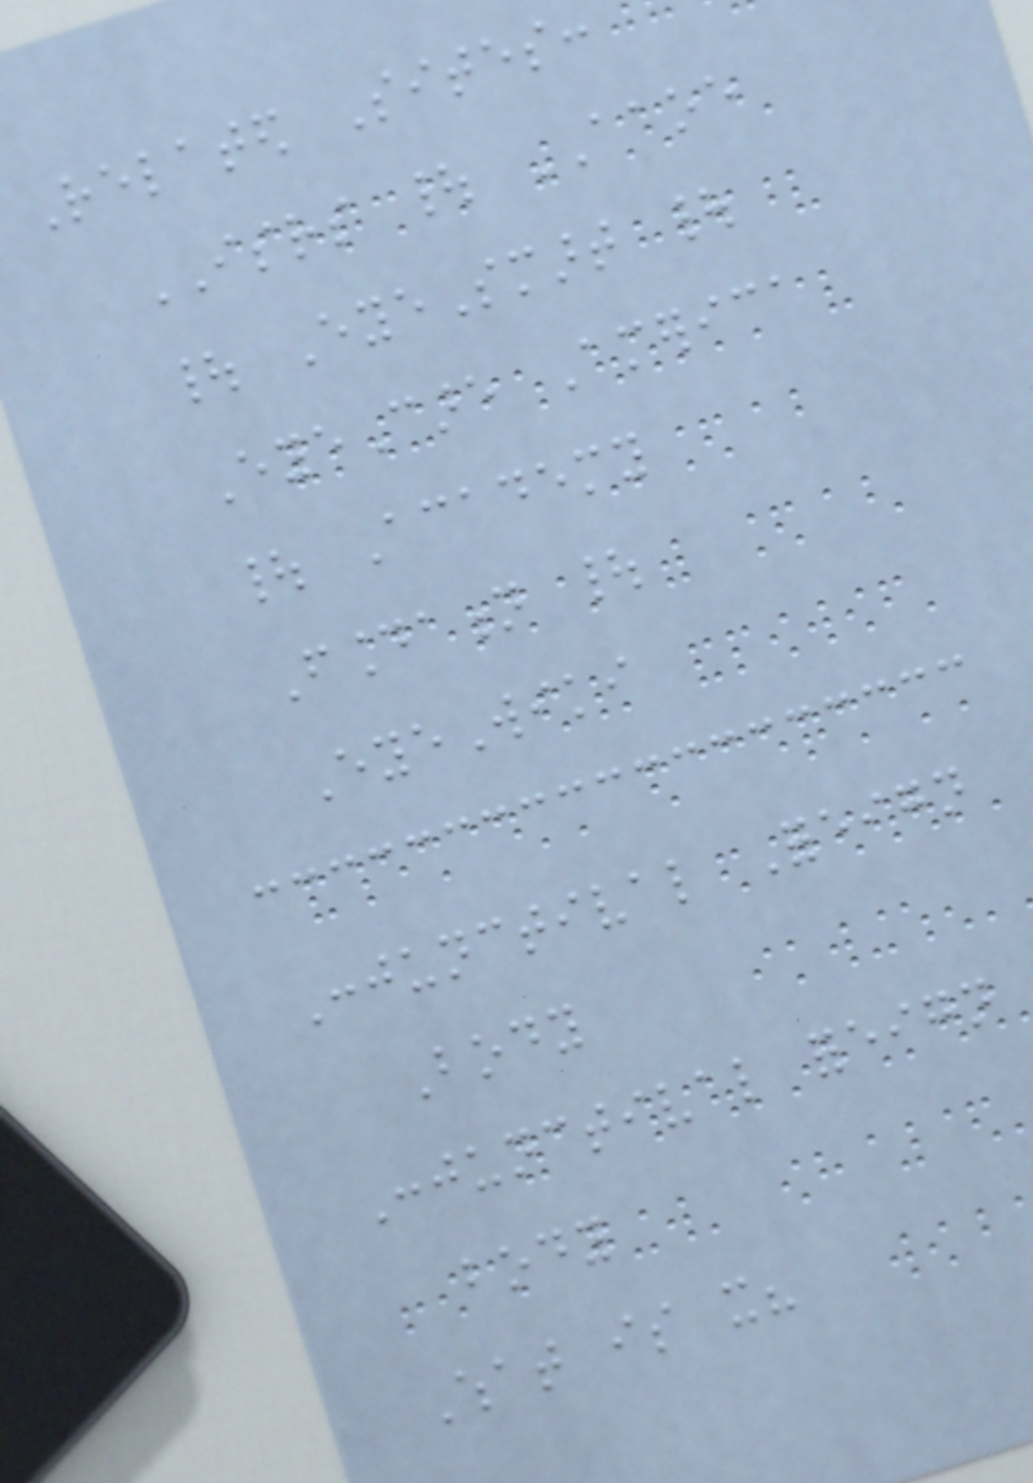Related Sites:
ISRS | AAOE
| EyeSmart |
EyeCare America
| Academy
Foundation |
EyeWiki
Conjunctival Foreign
Body
Conjunctival foreign
body
What is it?
